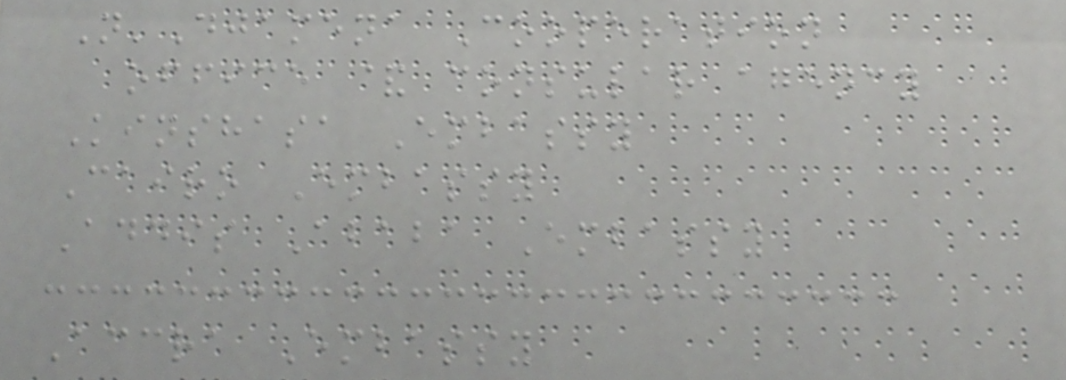N'Djamena Cooperation
office & consular agency
Kinshasa Embassy
Cairo Embassy
Addis Ababa Embassy
Accra Embassy
